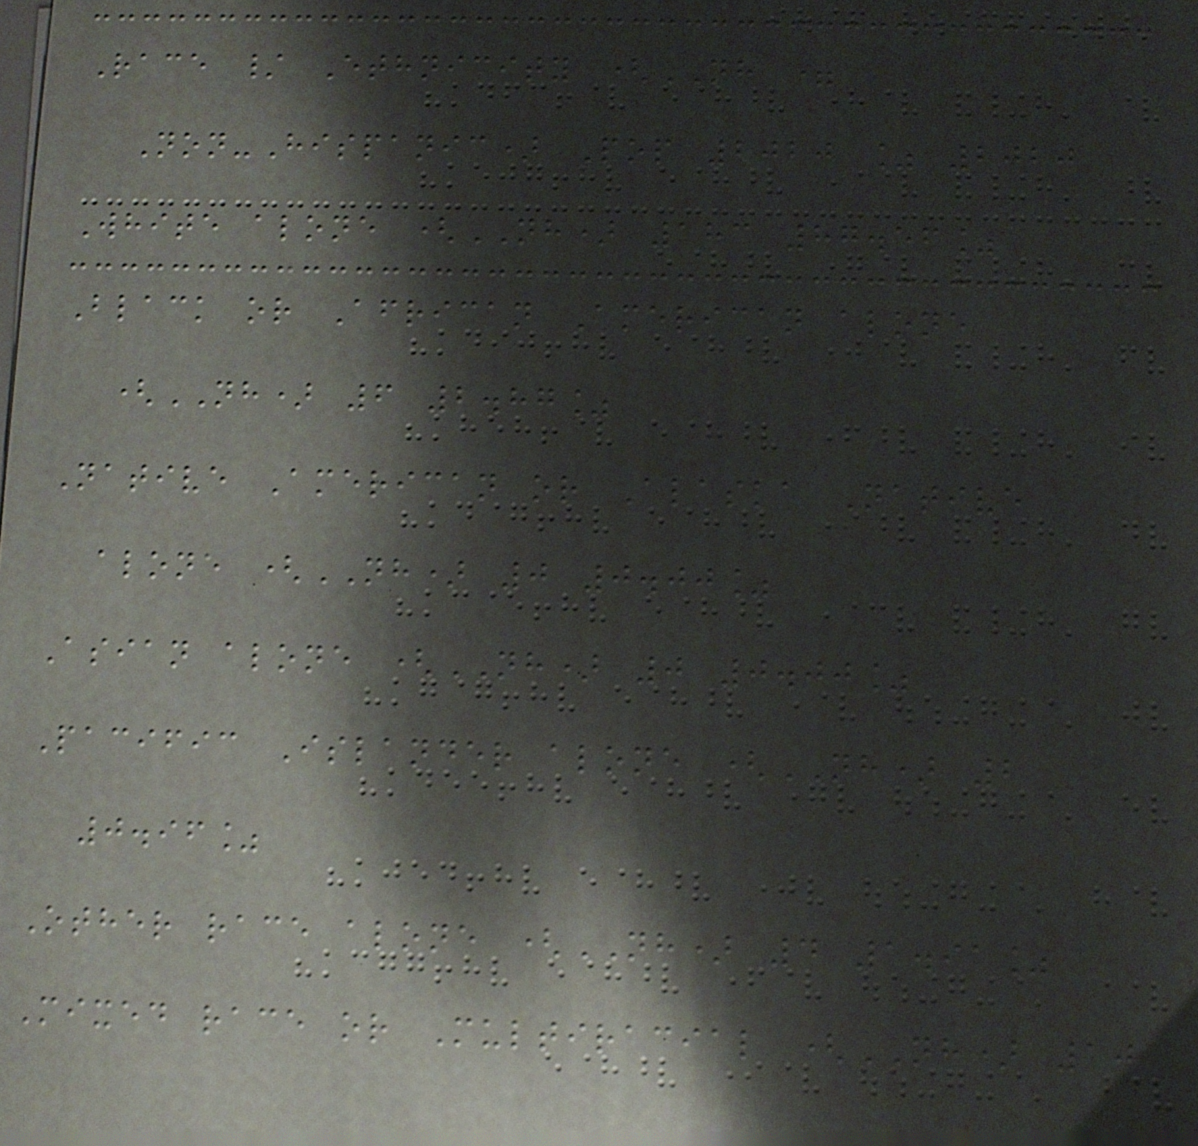Race / Ethnicity (NH =
Non-Hispanic) Pop 2020 % 2020
White alone (NH) 183 87.56%
Black or African American alone
(NH) 6 2.87%
Native American or Alaska Native
alone (NH) 0 0.00%
Asian alone (NH) 0 0.00%
Pacific Islander alone (NH) 2
0.96%
Other race alone (NH) 4 1.91%
Mixed race or Multiracial (NH) 10
